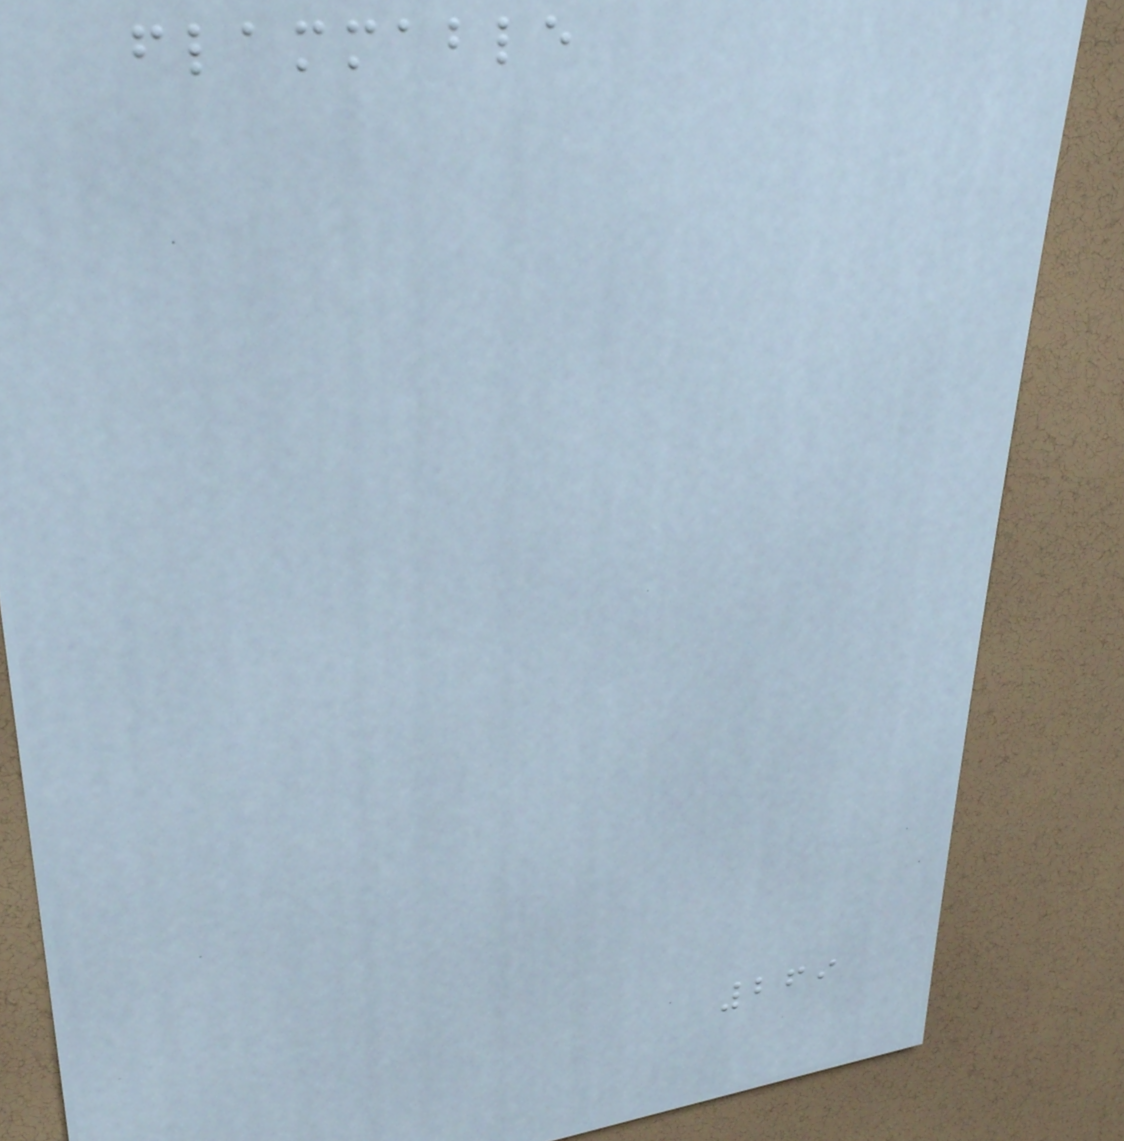flammable
269
